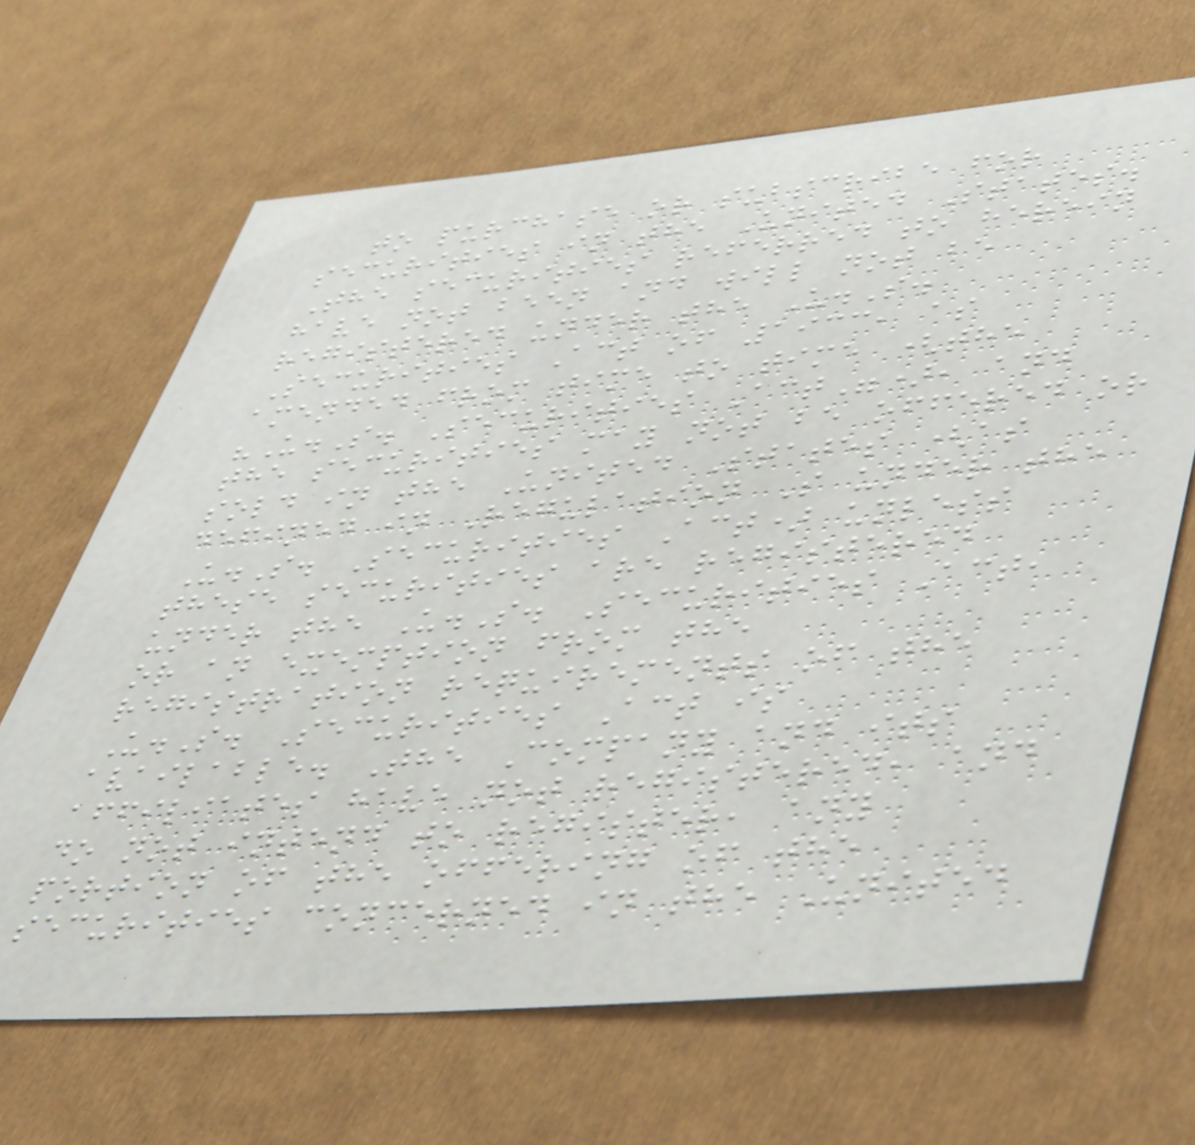to purchase or subscribe for
securities in the United States.
The securities referred to herein
have not been and will not be
registered under the U.S.
Securities Act of 1933, as
amended from time to time (the
"U.S. Securities Act"), and
the securities may not be offered or
sold in the United States (as
defined in Regulation S under the
U.S. Securities Act) unless
these securities are registered
under the U.S. Securities Act,
or an exemption from the
registration requirements of the
U.S. Securities Act is
available. The Company and its
affiliates have not registered, and
do not intend to register, any
portion of the offering of the
securities concerned in the United
